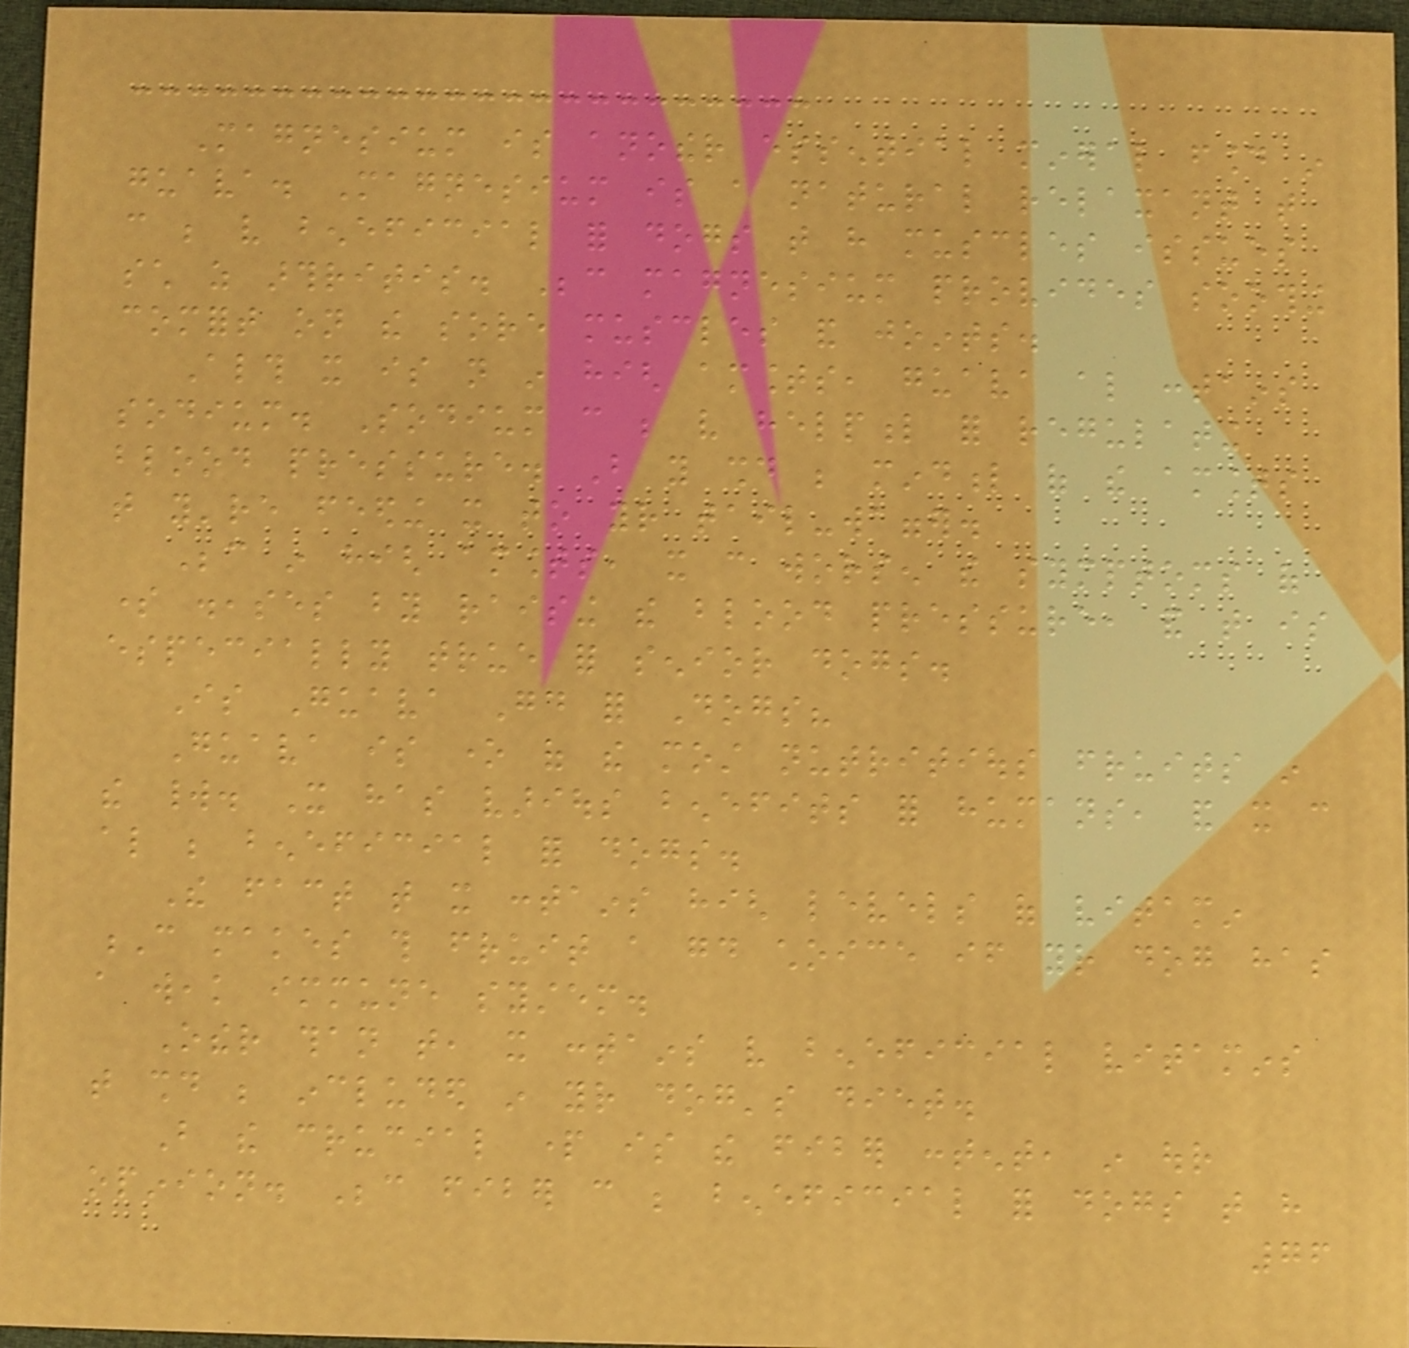Magnesium is another essential mineral found in
guava. Magnesium is a natural relaxant that
can be very beneficial for dogs that have muscles issues
such as arthritis. Because magnesium provides soothing
comfort on the sore muscles and joints.
Although it is not in high amounts, guava also contains
sodium. Sodium can be very helpful for regulating
blood pressure. But you should be mindful of the amounts
that you're feeding it to your tail-wagger.
Because in high amounts, it can worsen the symptoms of
some diseases by raising the blood pressure, and that is
especially true for senior dogs.
Is Guava Good for Dogs?
Guava is one of the most nutritious fruits in
the world. It has various benefits for humans, and it can
also be beneficial for dogs.
The fact that it contains high levels of vitamin
C makes this fruit a good choice if your dog has
a weak immune system.
Other than that, it contains very beneficial vitamins
that should be included in your dog's diet.
But the crucial part is the fiber content, in our
opinion. Because fiber can be beneficial for dogs that have
76
